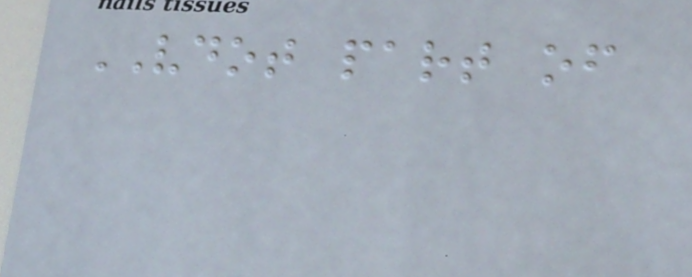VDOT part of
